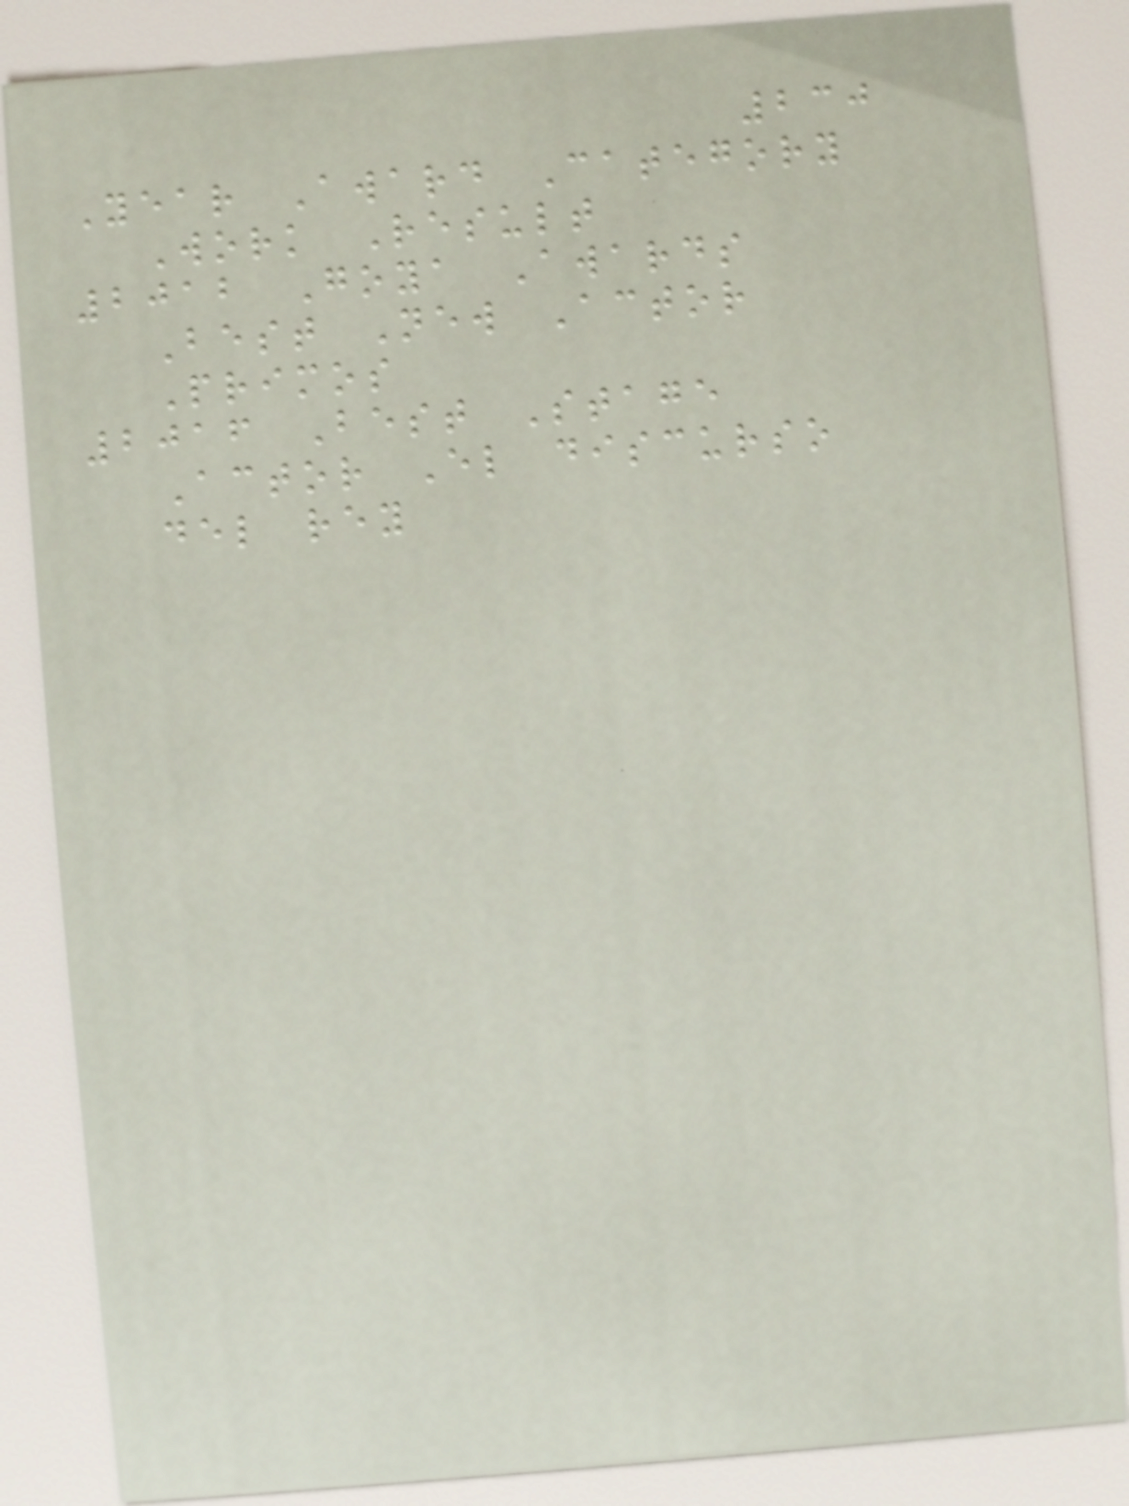230
Year Award Category
Work Result
2012 Goya Awards
Best New Actor
Primos
2016 Best Stage
Actor El discurso
del rey
